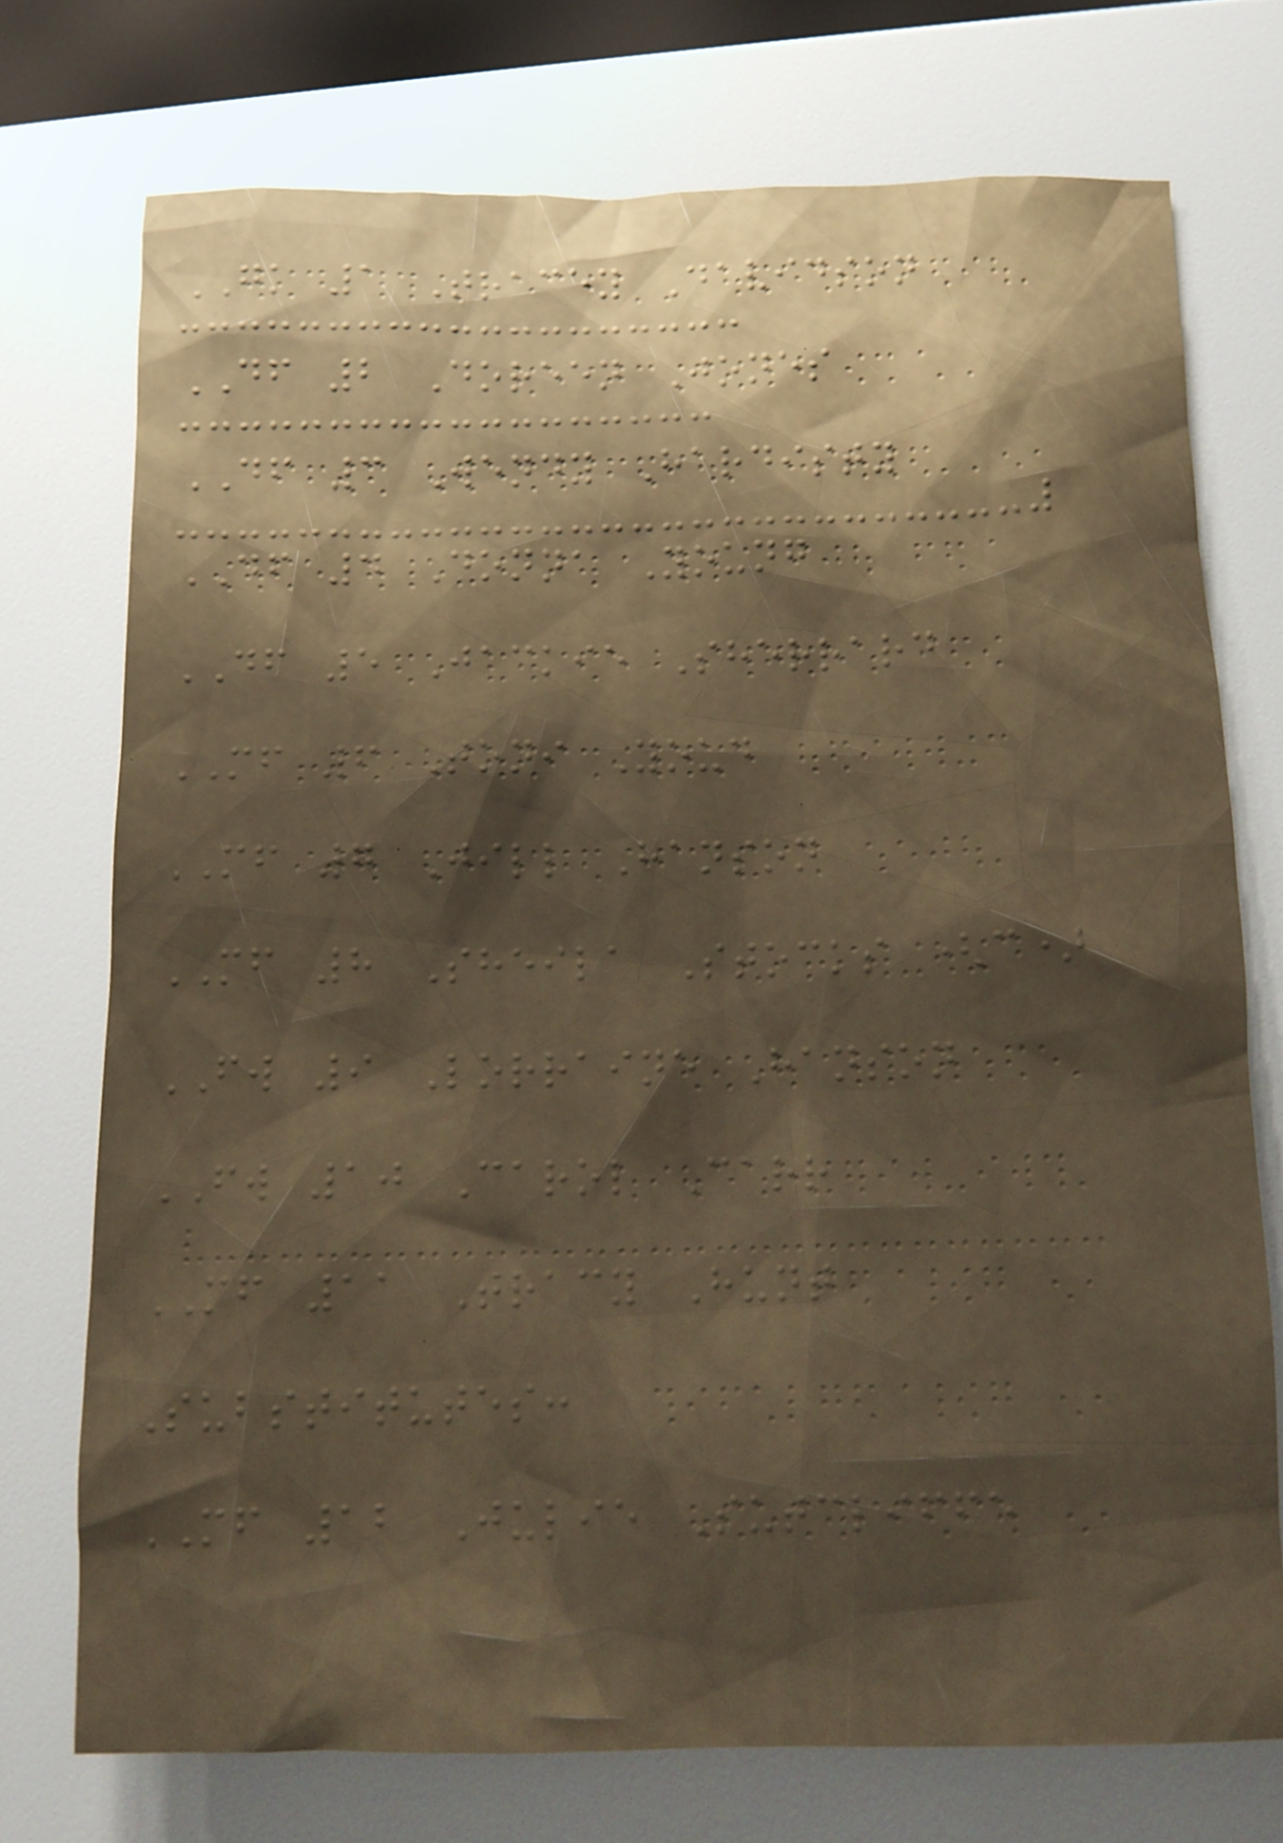GK 1 Tracey Davidson
DF 2 Doreen Jones
DF 3 Wendy Hardisty
DF 4 Donna Young
DF 5 Jackie Sherrard
MF 6 Toni Youd
MF 7 Jill Hanson
MF 8 Sheila Stocks (c)
FW 9 Lorraine Hanson
FW 10 Carol Carr
MF 11 Tracy Hunt
Substitutes:
MF 12 Julie Sutcliffe
